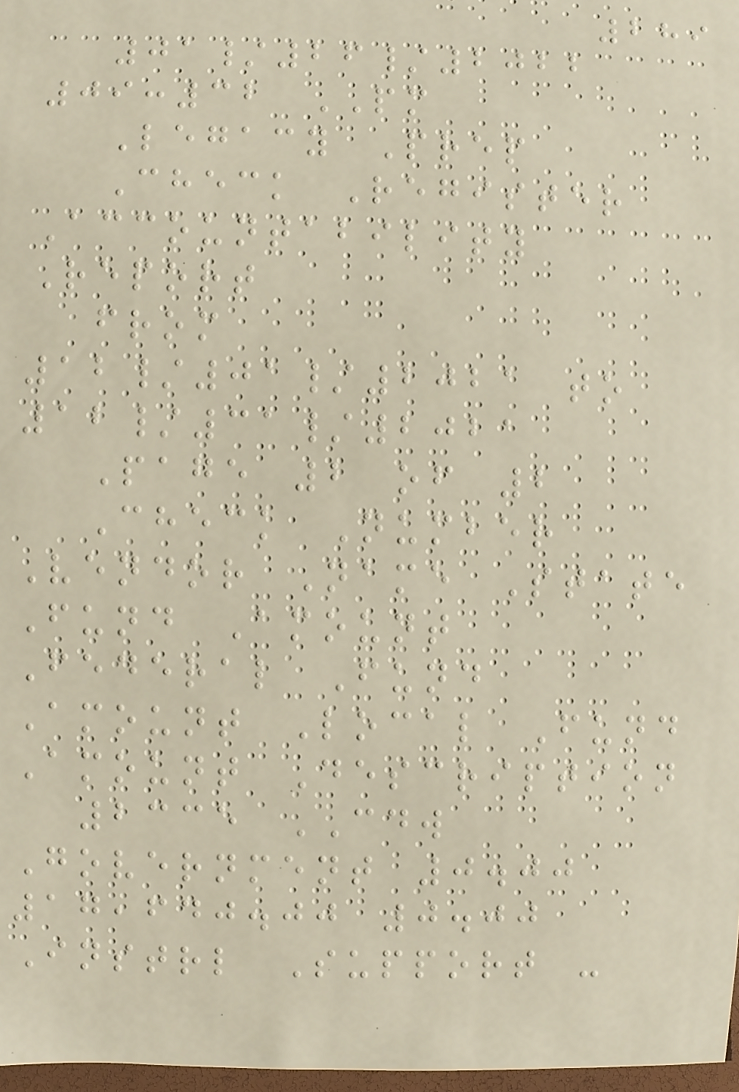289
01/26/2022
09:32 PM
Legacy Prep
Check Register
Accountability
Report
from
12/01/2021 to
12/31/2021
Page 2 of 2
Check Number
Vendor Name State
Fund Amount
Federal Fund
Amount Local Fund
Amount Description
2335 CDW
Government 0.00
17,640.00 0.00
Instrl Support -
